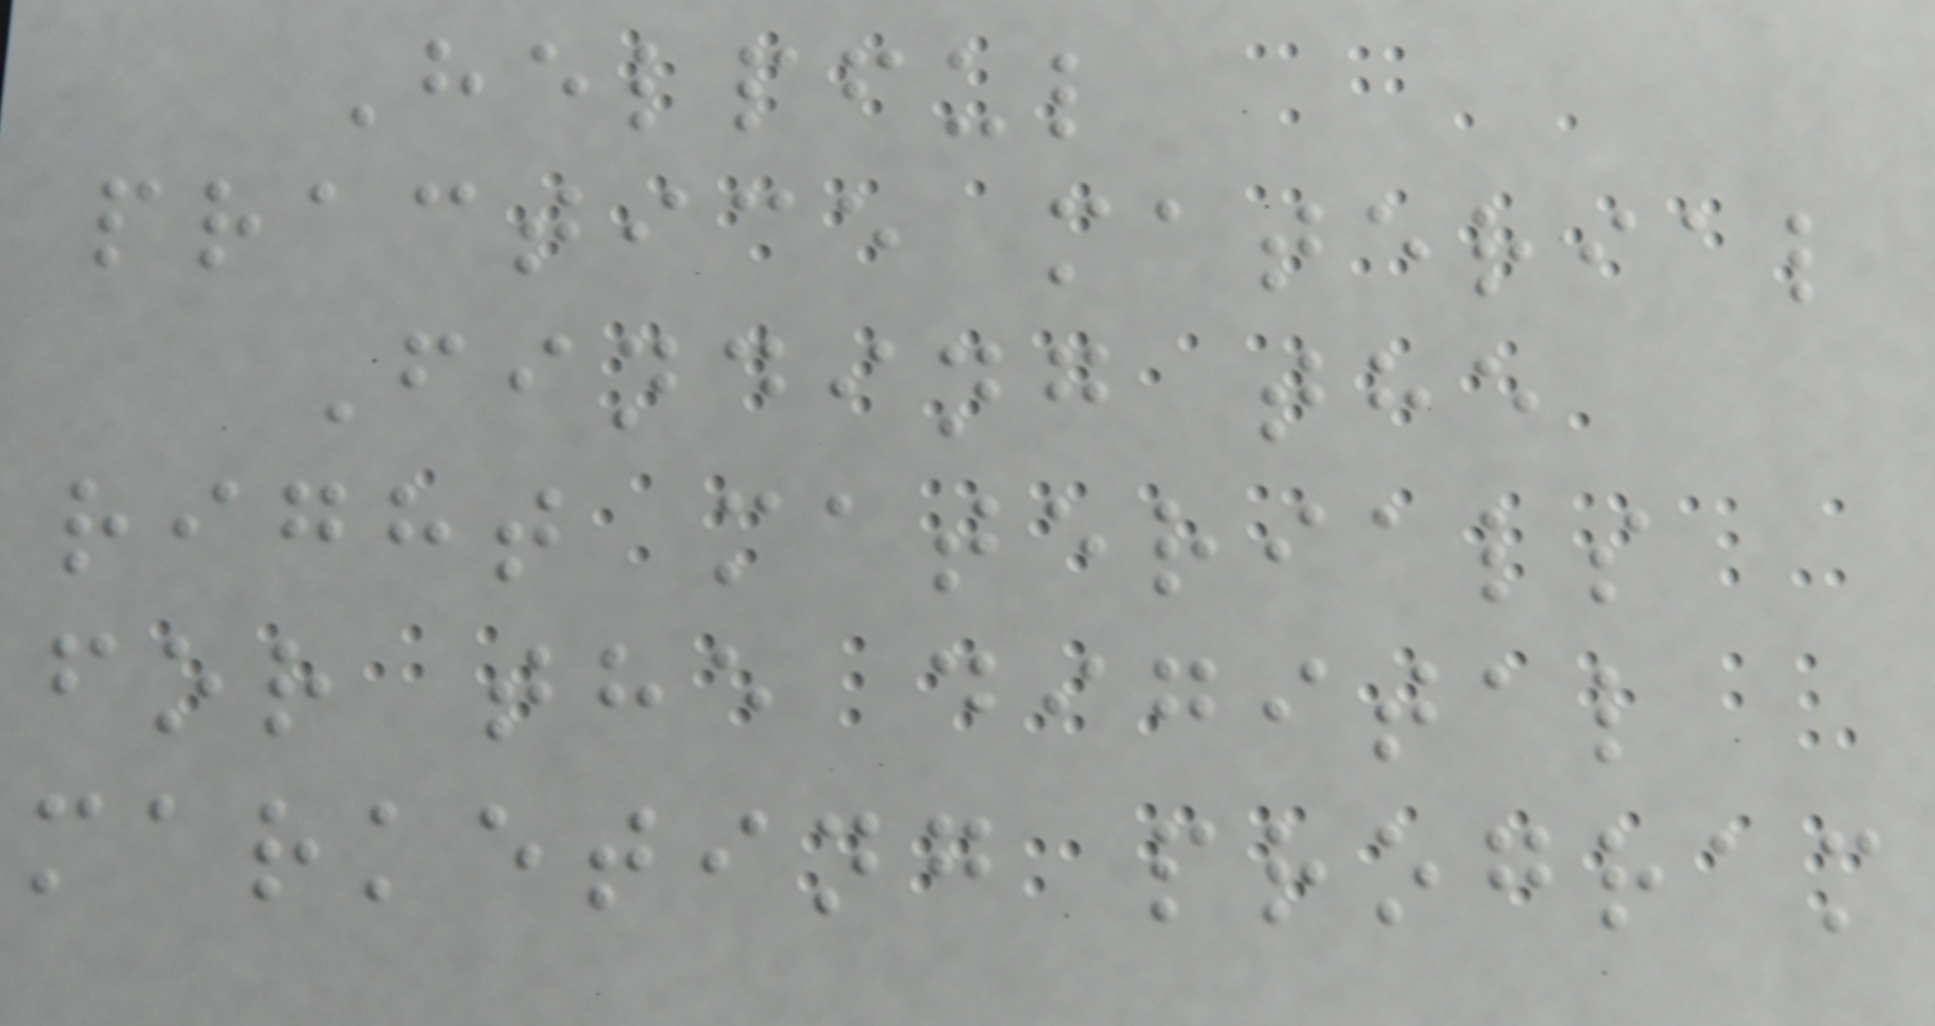Helpful
practice material
Finding the
right materials
for the digital
marketing program
